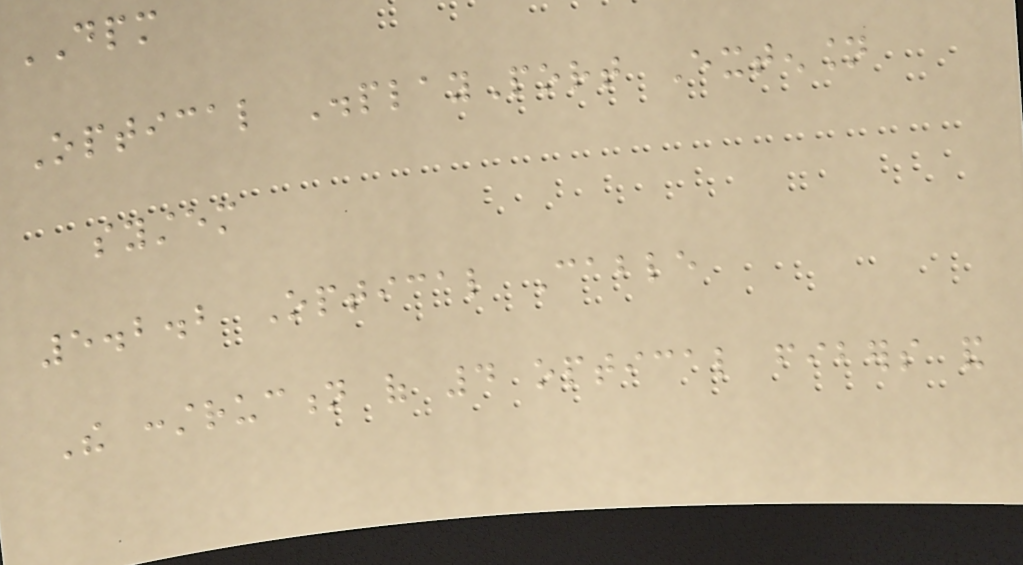DPM
Optical DisplayPort Extension
system
5.2.2 Optical Cable
The construction of 4 optical fibers and
